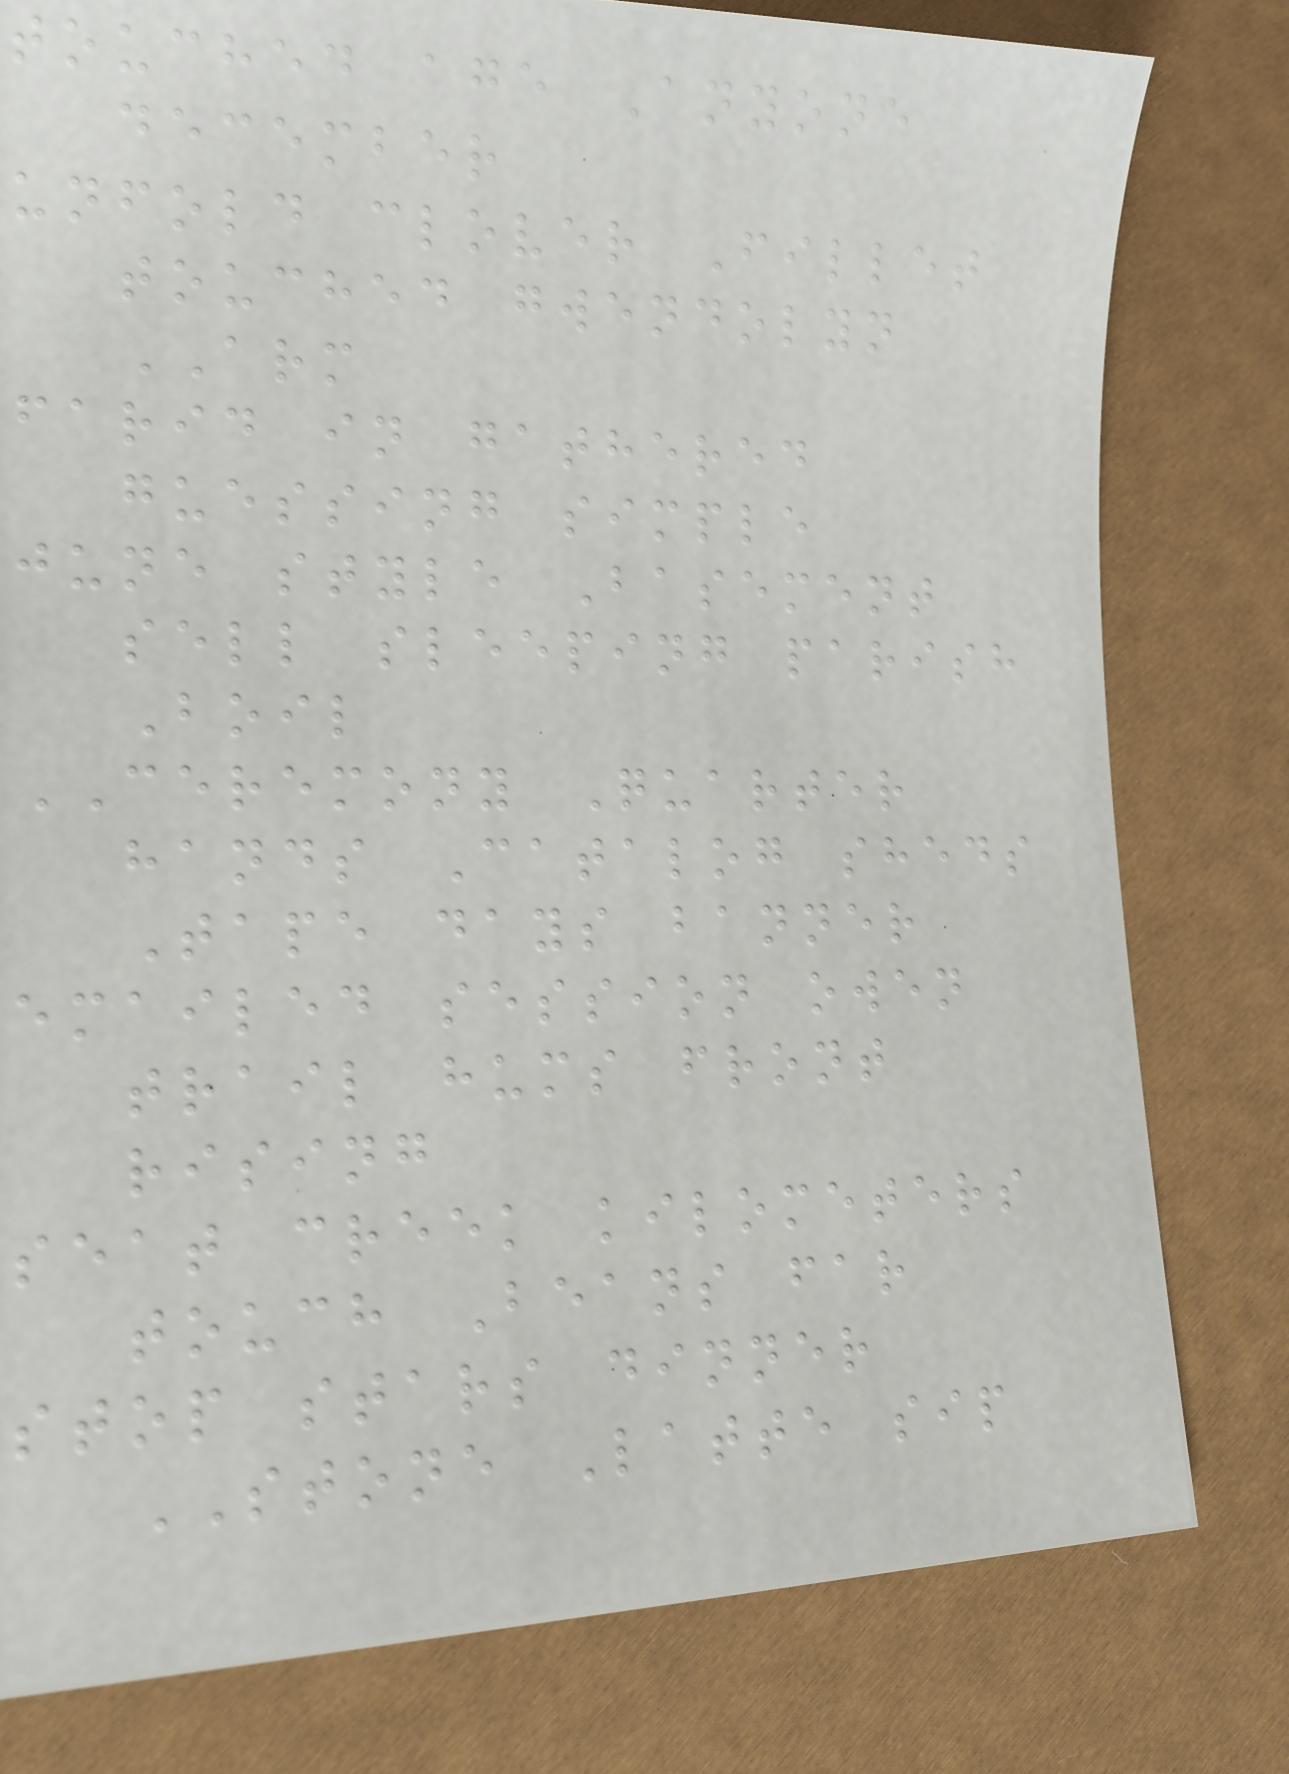touched age Anyone
december
unfold clover Fillet
touched gwendolyn
ARM
farid in gathered
guessing simple
june style Basement
sell sleeping parish
Boil
CEREMONY Quarter
hands Catalog sheds
Tape days banner
emailed session owen
trail hums front
rising
seat creek kilometers
touch Beans far
stop stars dinner
STONE Latte sip
